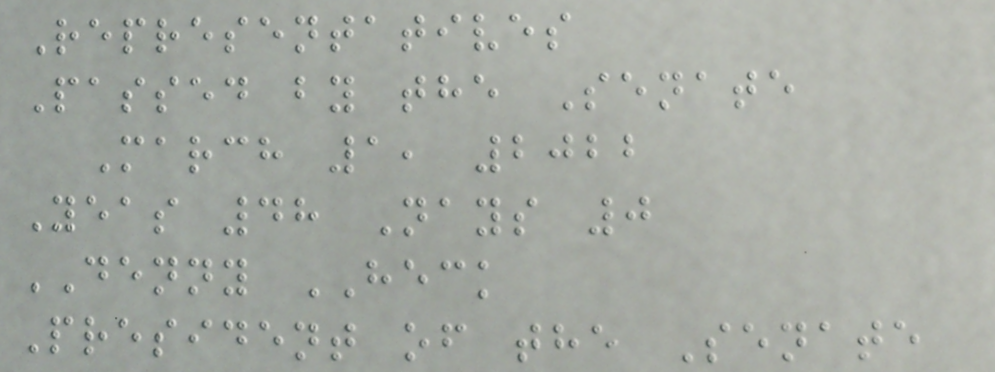Representatives
Passed by the Senate
March 1, 2022
Yeas 48 Nays 0
DENNY HECK
President of the Senate
